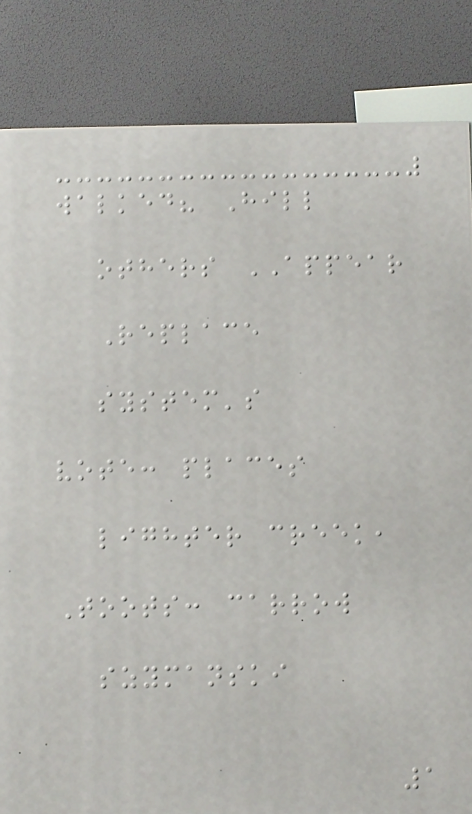walked? Hill
others APPEAR
Replace
system's
vote: places
lighter creek,
Toots: carrow
szymanski
1
